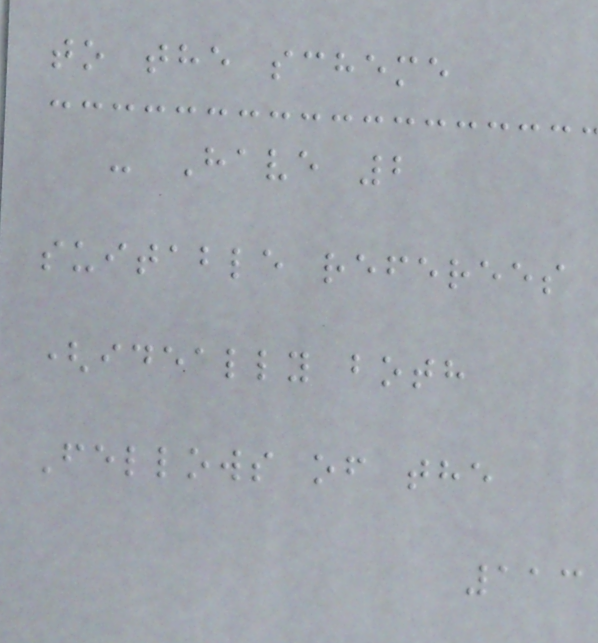to the scheme
- Have 2
suitable referees
(ideally both
Fellows of the
113
